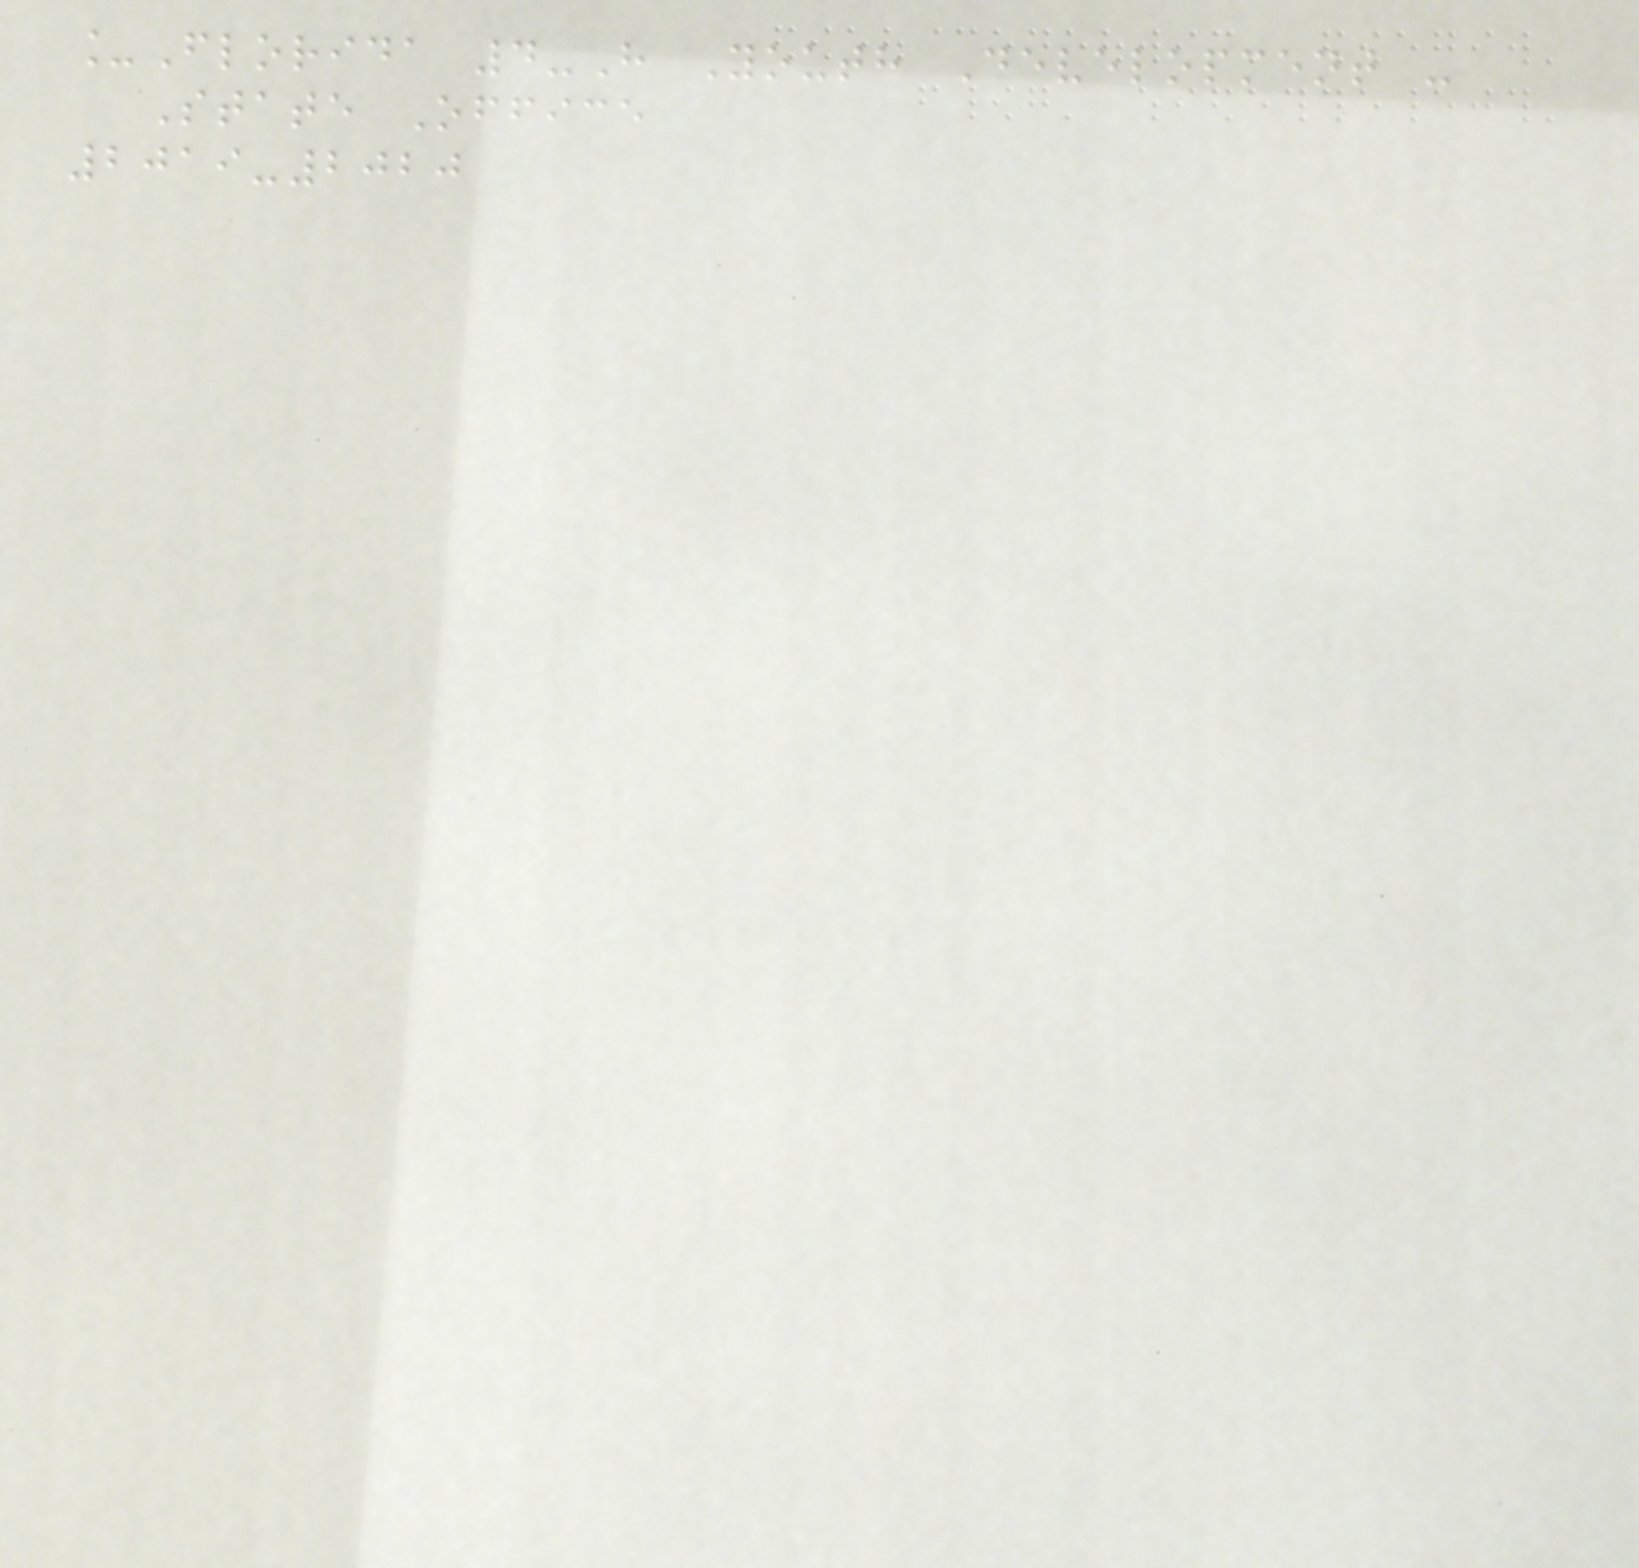_Florida 4-H Youth Development -
State Office
2019-2020
